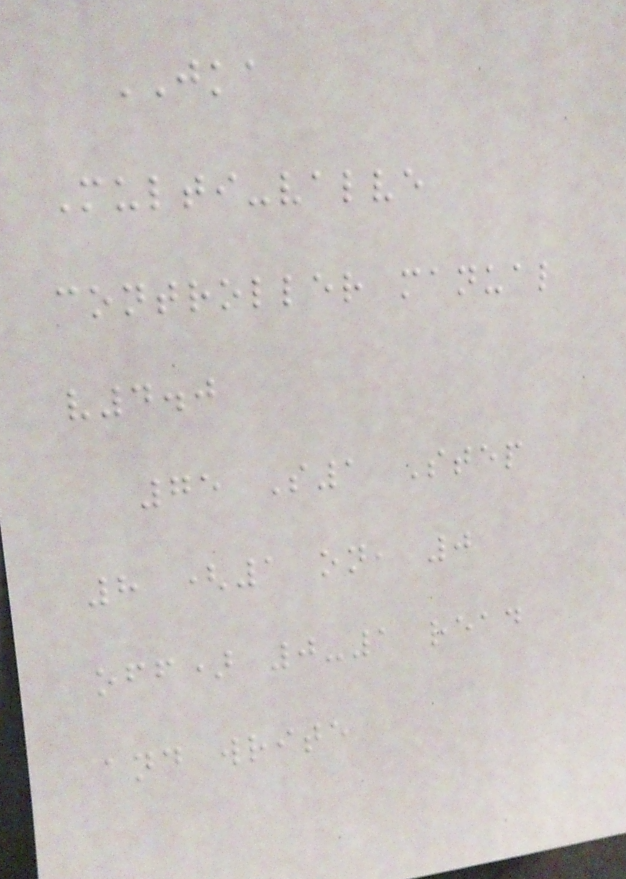JKA
Multi-valve
controller manual
v4.0
75 S1 Step
8 (1 on, 0
off) 0-1 read
and write
